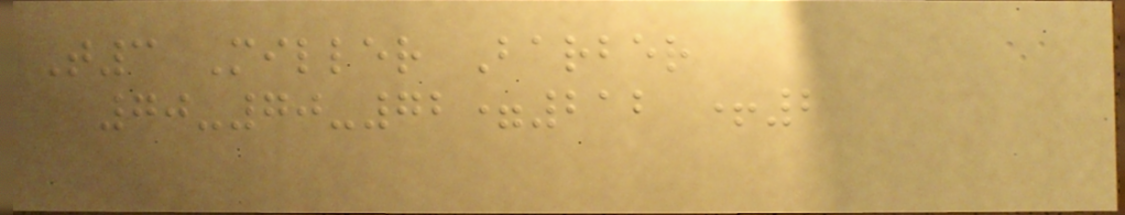T3 Miller Barber
70-70-72=212 +2
